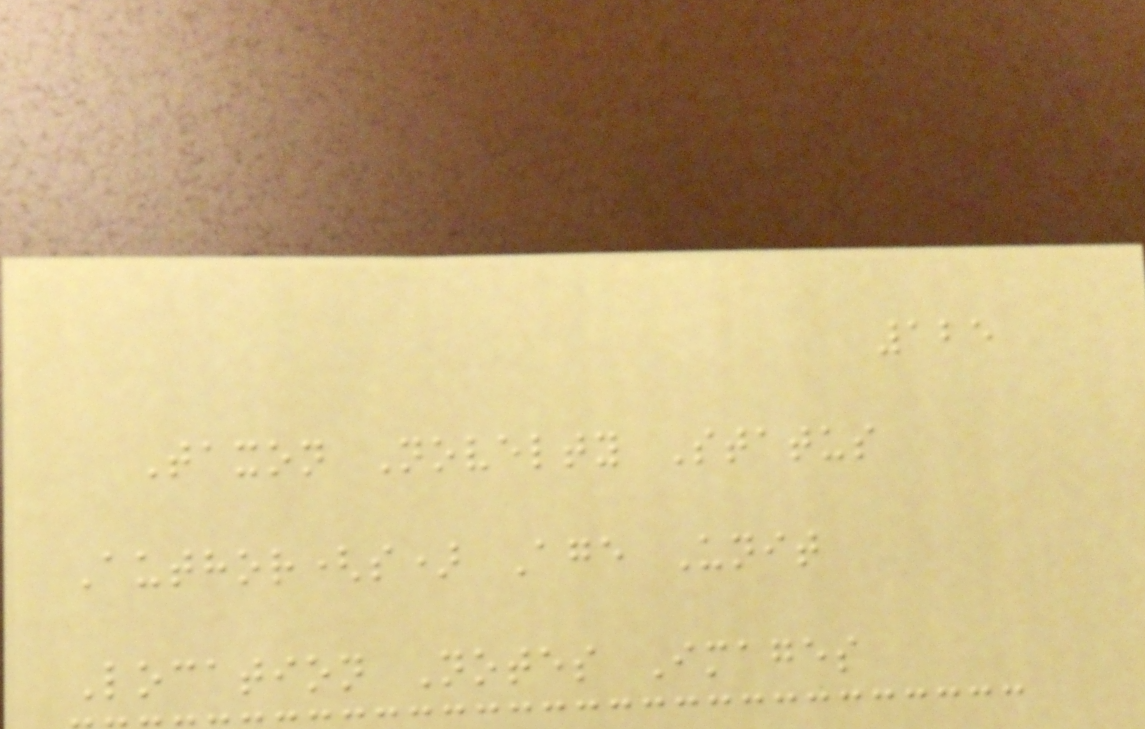125
Taxon Novelty Status
Author(s) Age Unit
Location Notes Images
